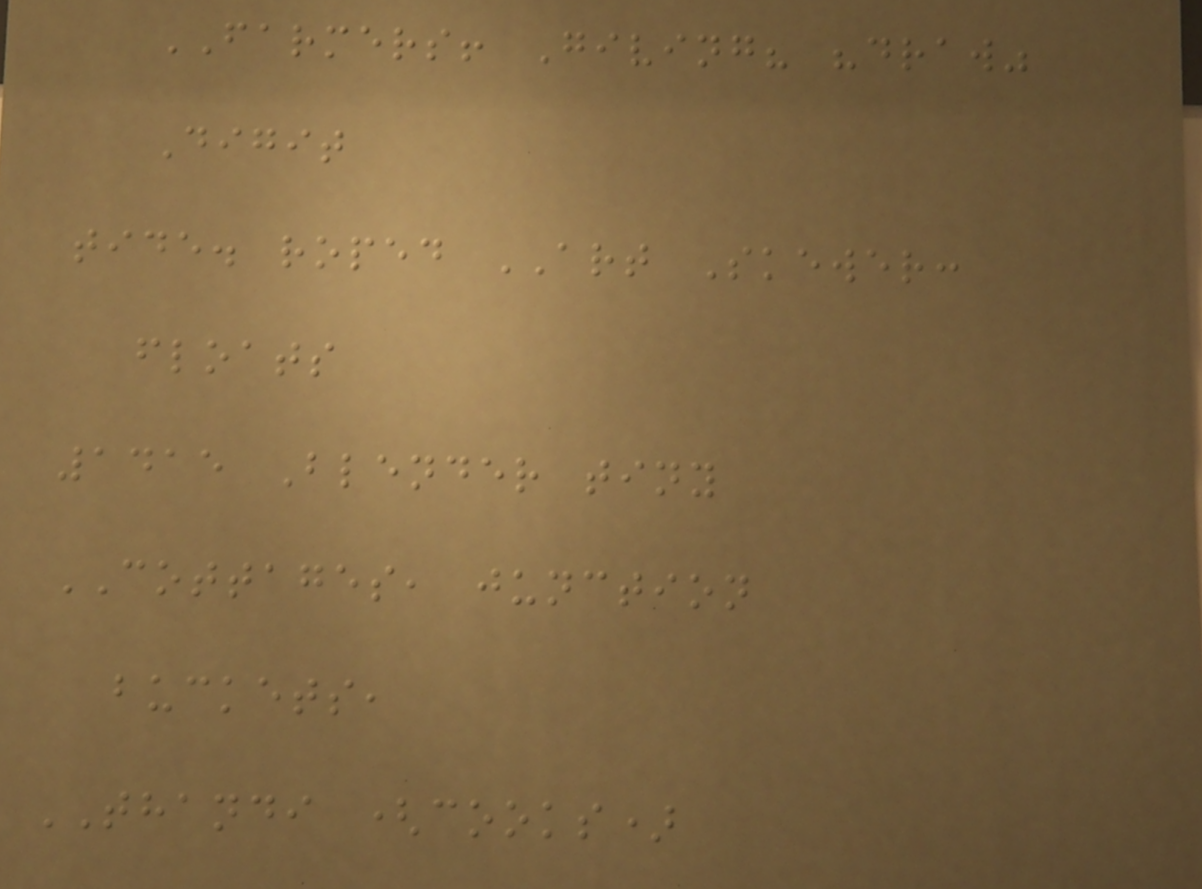FARMERS! Giving? "draw"
Digit
tide. roped ART Skewer:
floats
1415 Blender tiny
COTTAGES, junction
buckets,
THANDI (cooks)
